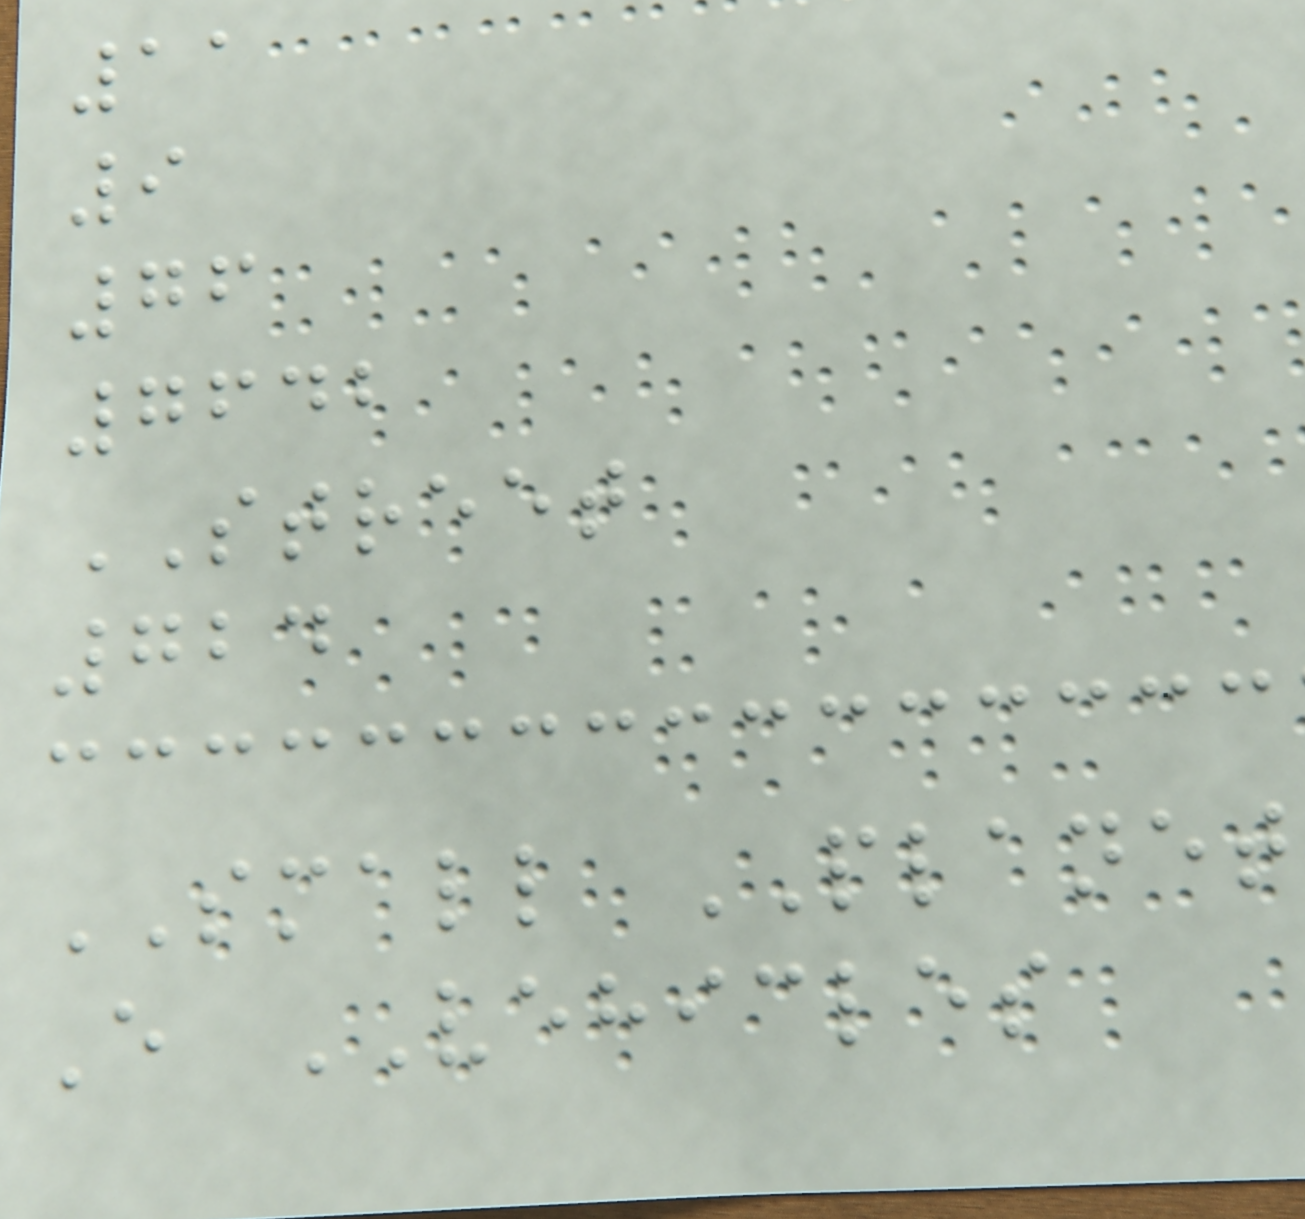11
9
76
7642
STREET
724
SMALL PLANET
E VEHICLES
